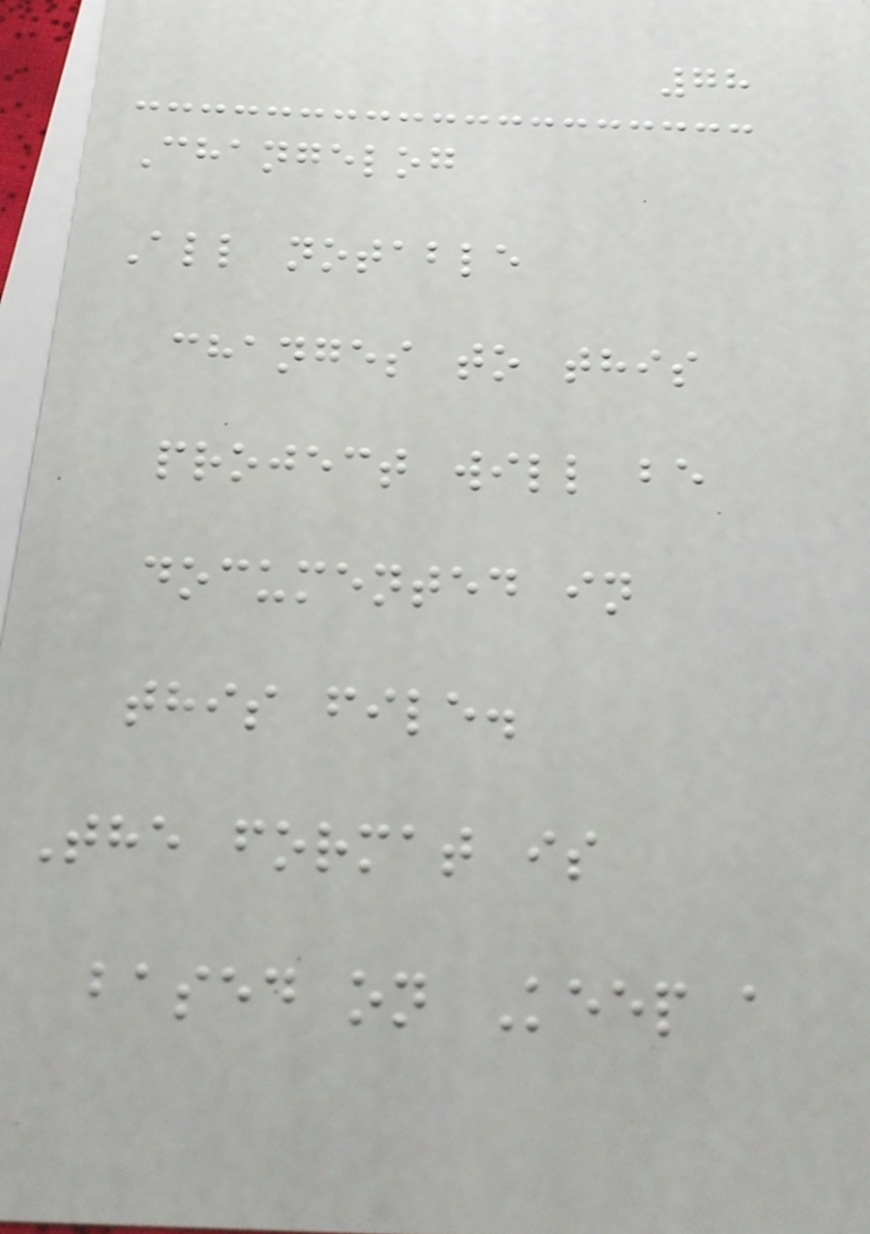78
Changelog
All notable
changes to this
project will be
documented in
this file.
The format is
based on Keep a
